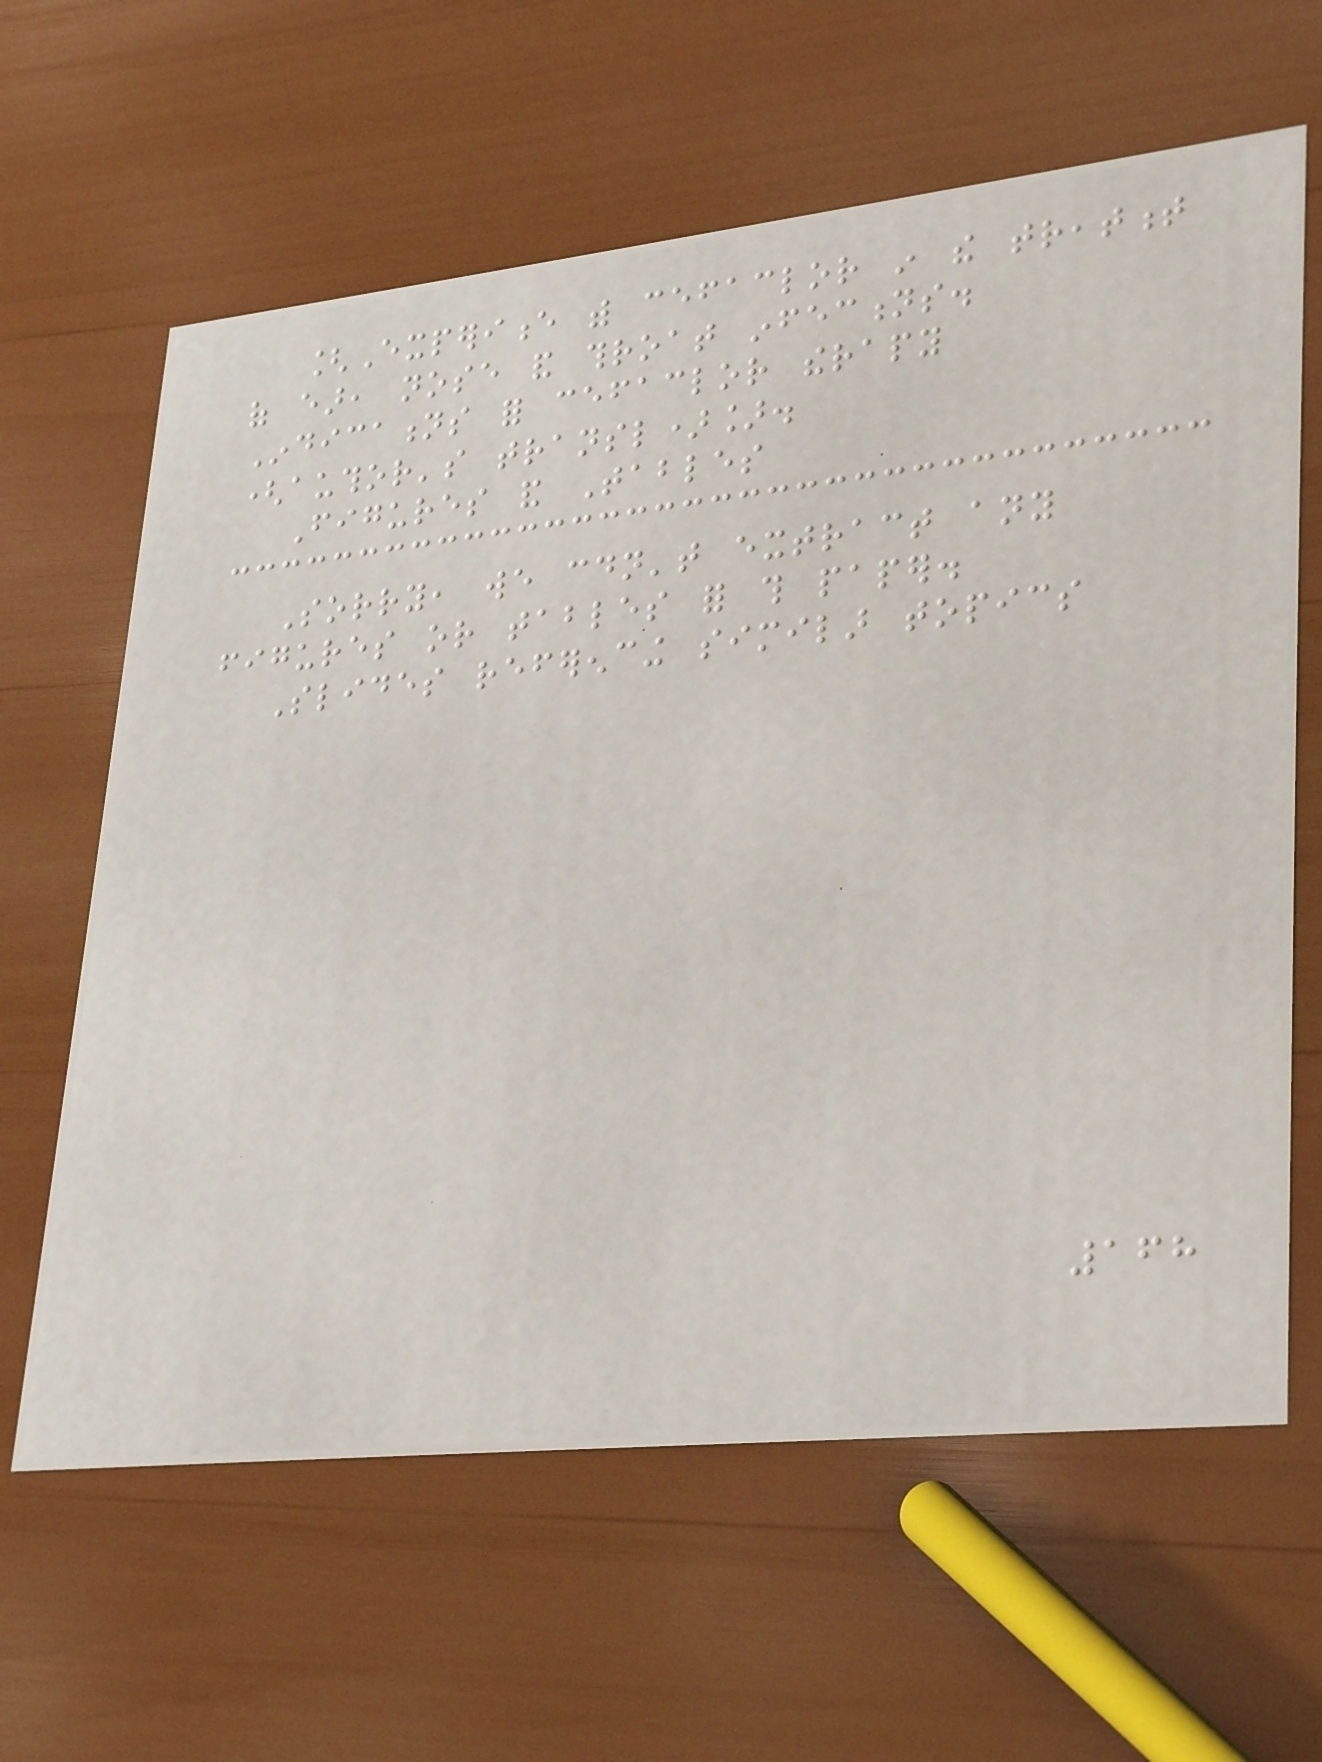[Experience with cefaclor in the treatment
of ear, nose and throat infections.
Indications for cefaclor therapy
(author's transl)].
Figures and Tables
Sorry, we couldn't extract any
figures or tables for this paper.
Slides referencing similar topics
168
